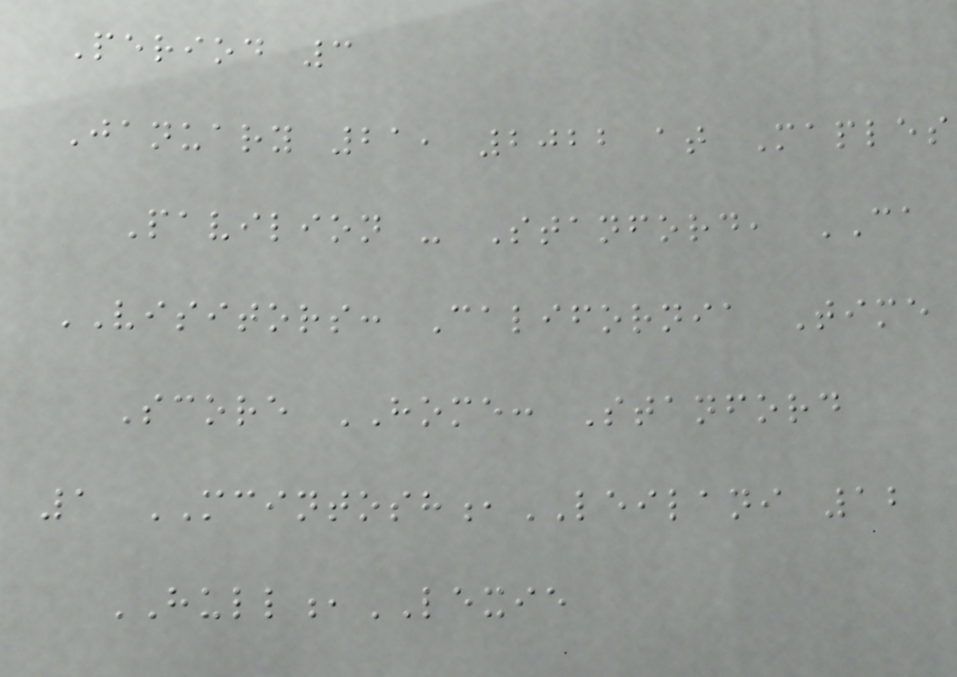Period 3
January 21, 2022 at Maples
Pavilion - Stanford, CA
VISITORS: California Time
Score HOME: Stanford
1 MCINTOSH,LEILANI 12
HULL,LEXIE
